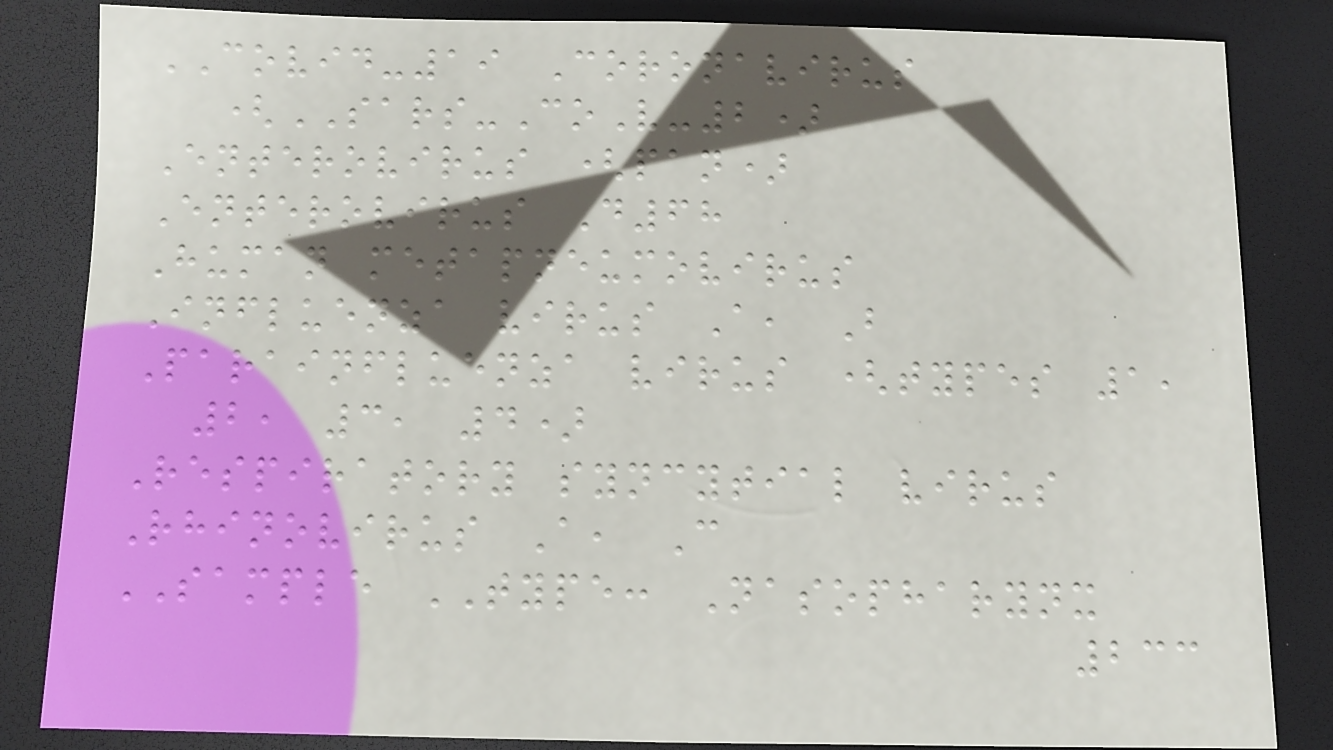COVID-19 Coronavirus
(SARS-CoV-2)
Enterovirus (pan)
Enterovirus D68
Human metapneumovirus
Influenza virus A, B
Parainfluenza virus (types 1,
2, 3, 4)
Respiratory syncytial virus
Rhinovirus A, C
SAMPLE TYPE: Nasopharynx
233
